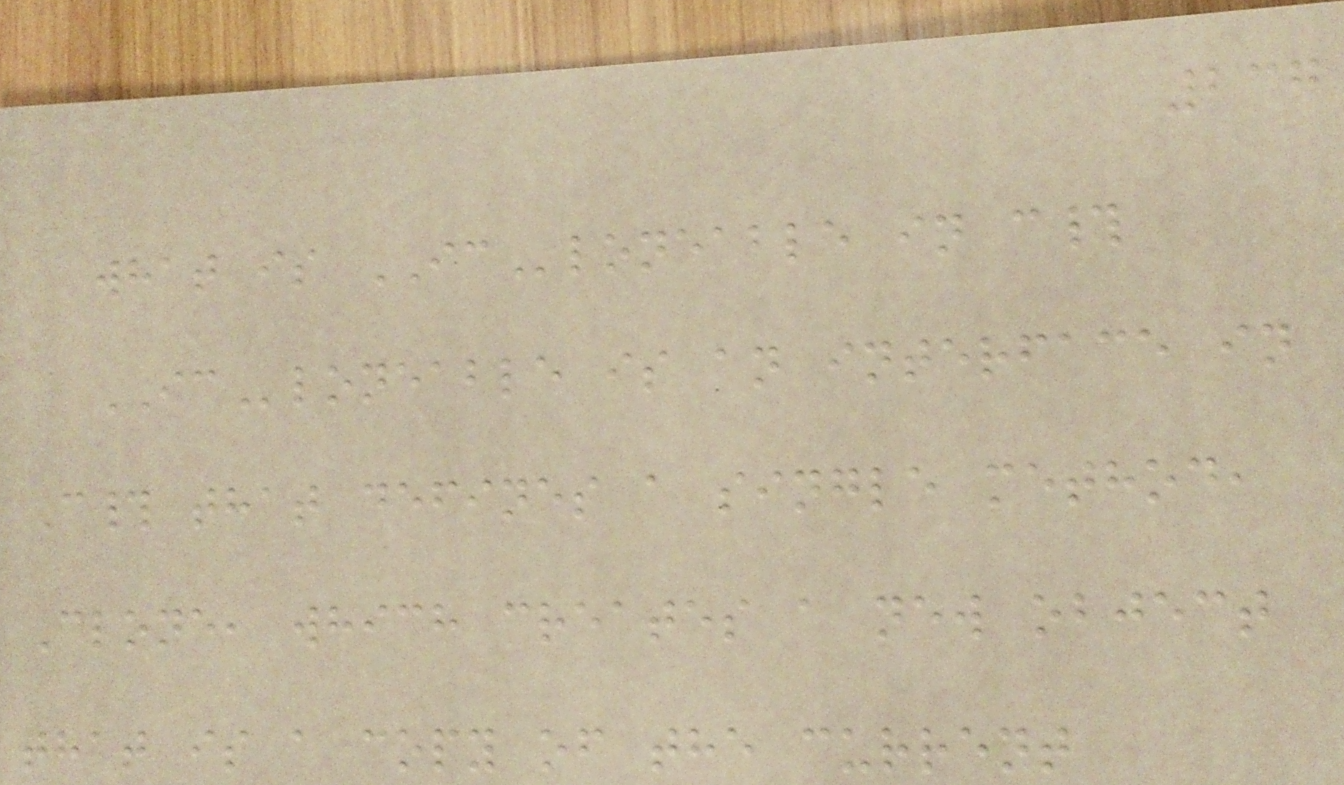237
what is ICloneable in c#
ICloneable is an interface in
C# that defines a single method,
Clone, which creates a new object
that is a copy of the current
